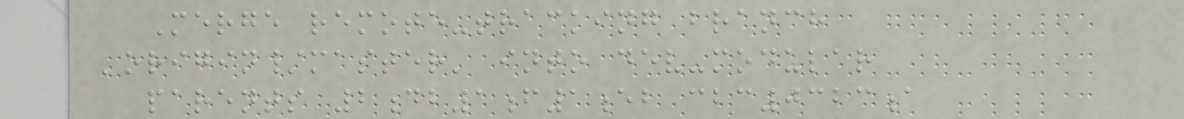Merge remote-tracking branch
'origin/master' into dev-modular
parents 2db1f1eb cbc0323a
